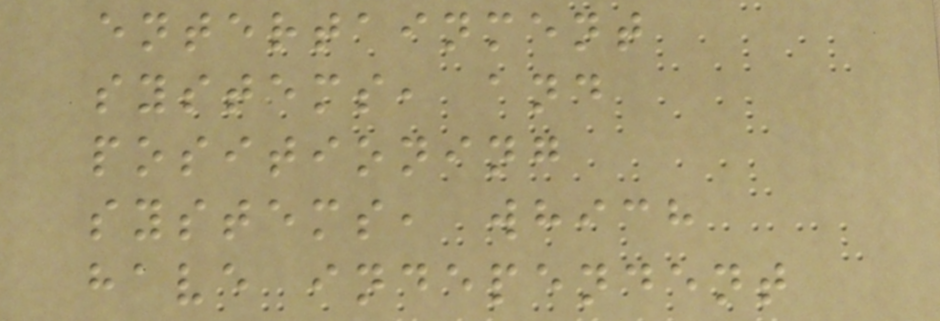entertainment
systems, and
positioning
systems, which
have independent
